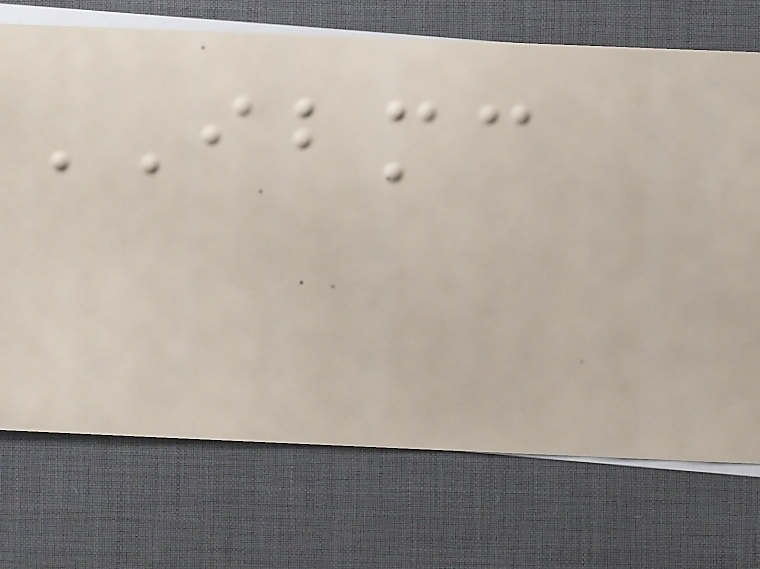IBMC
